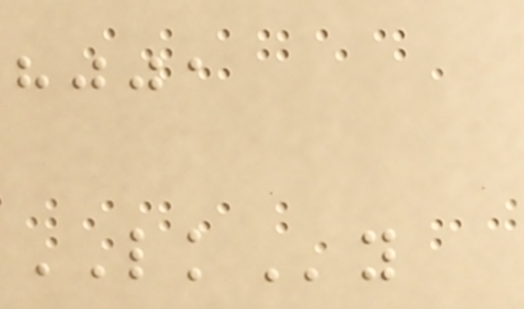hjja
LKy
